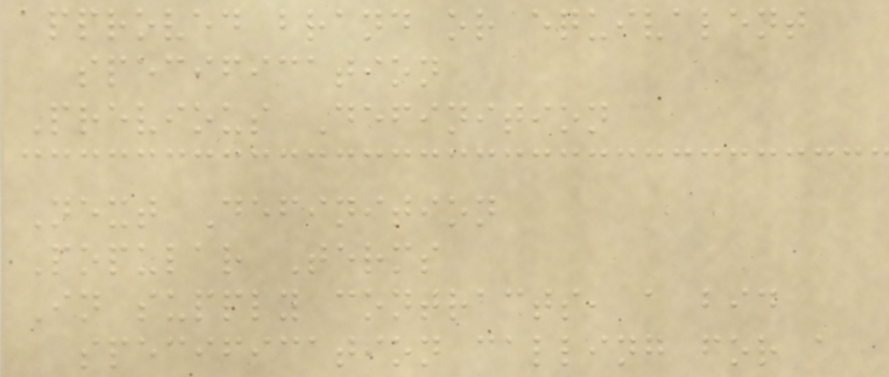approved brand or equivalent
specification
Previous Definition
Next Definition
Popular Terms
In supply contracts, a bid
specification calling for a
